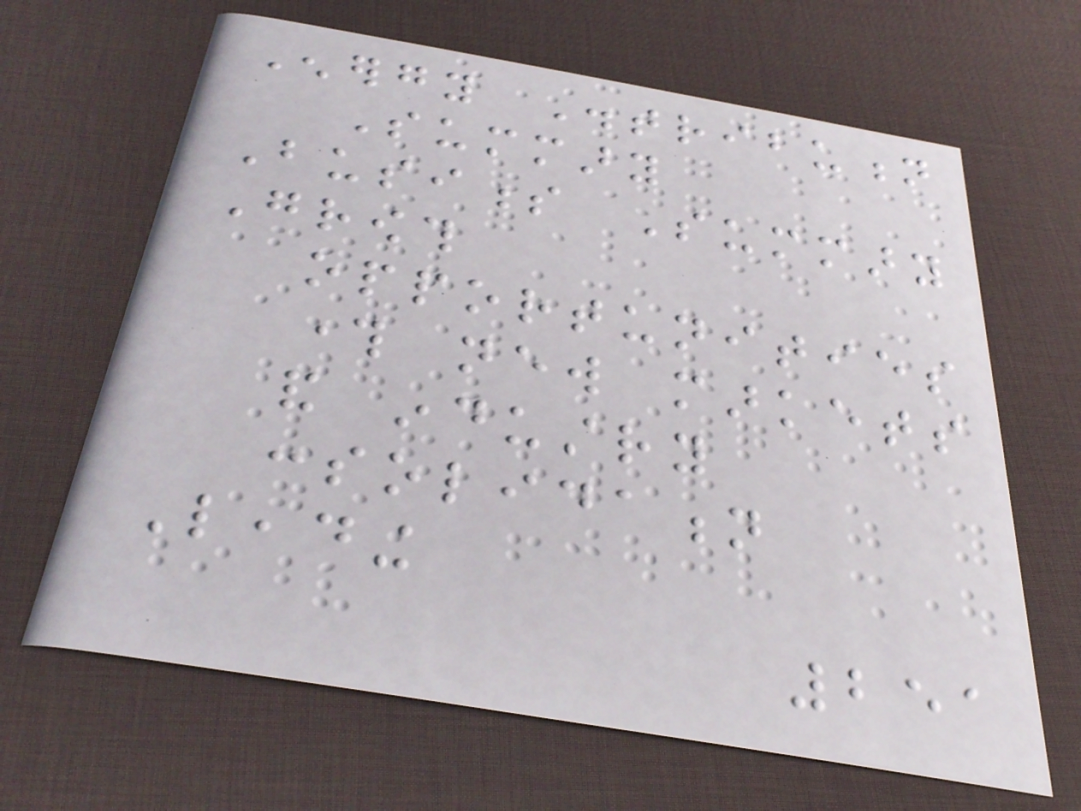Energy Distribution
Summary
Business Summary
Growth
opportunities
through new markets
and industry
consolidation
Leading
251
